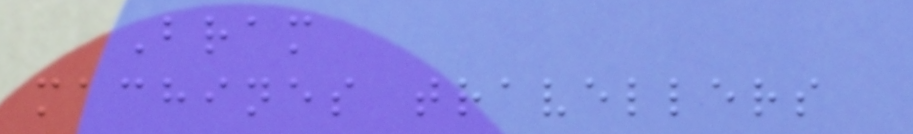Bram
machines travellers
